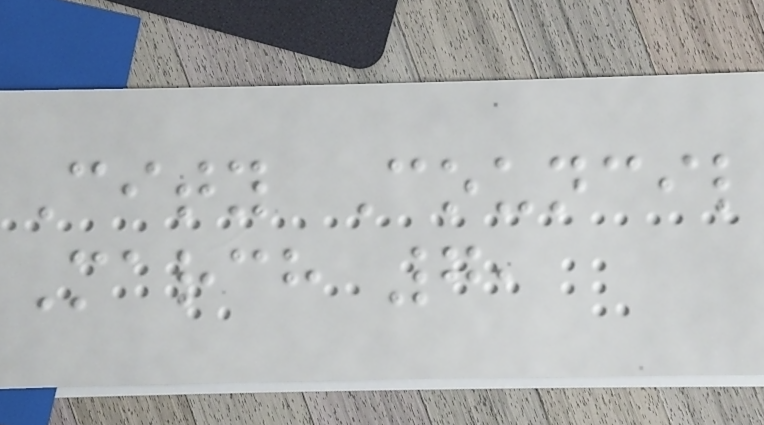City Council
March 7,
